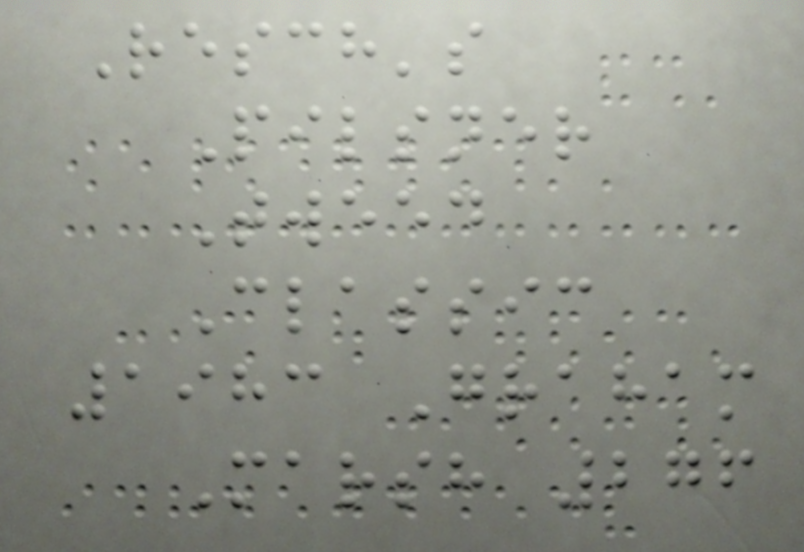Resch's
Pilsner
Tweed
Classic
1983 Graham
Marsh 276
